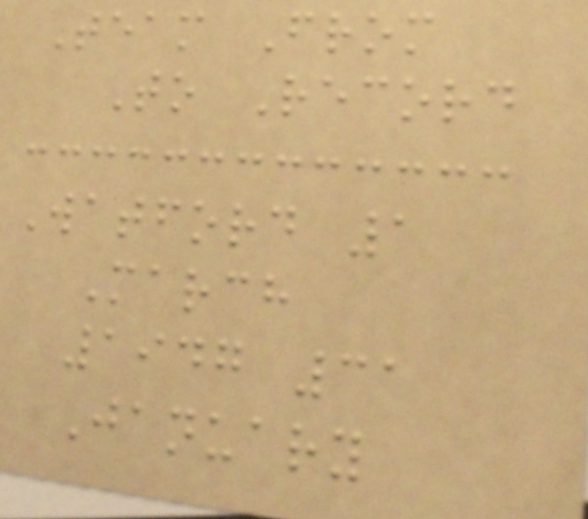Team From
To Record
Watford 1
March
1947 31
January
